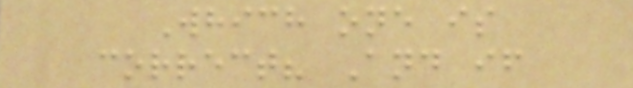Which one is
correct? And if
